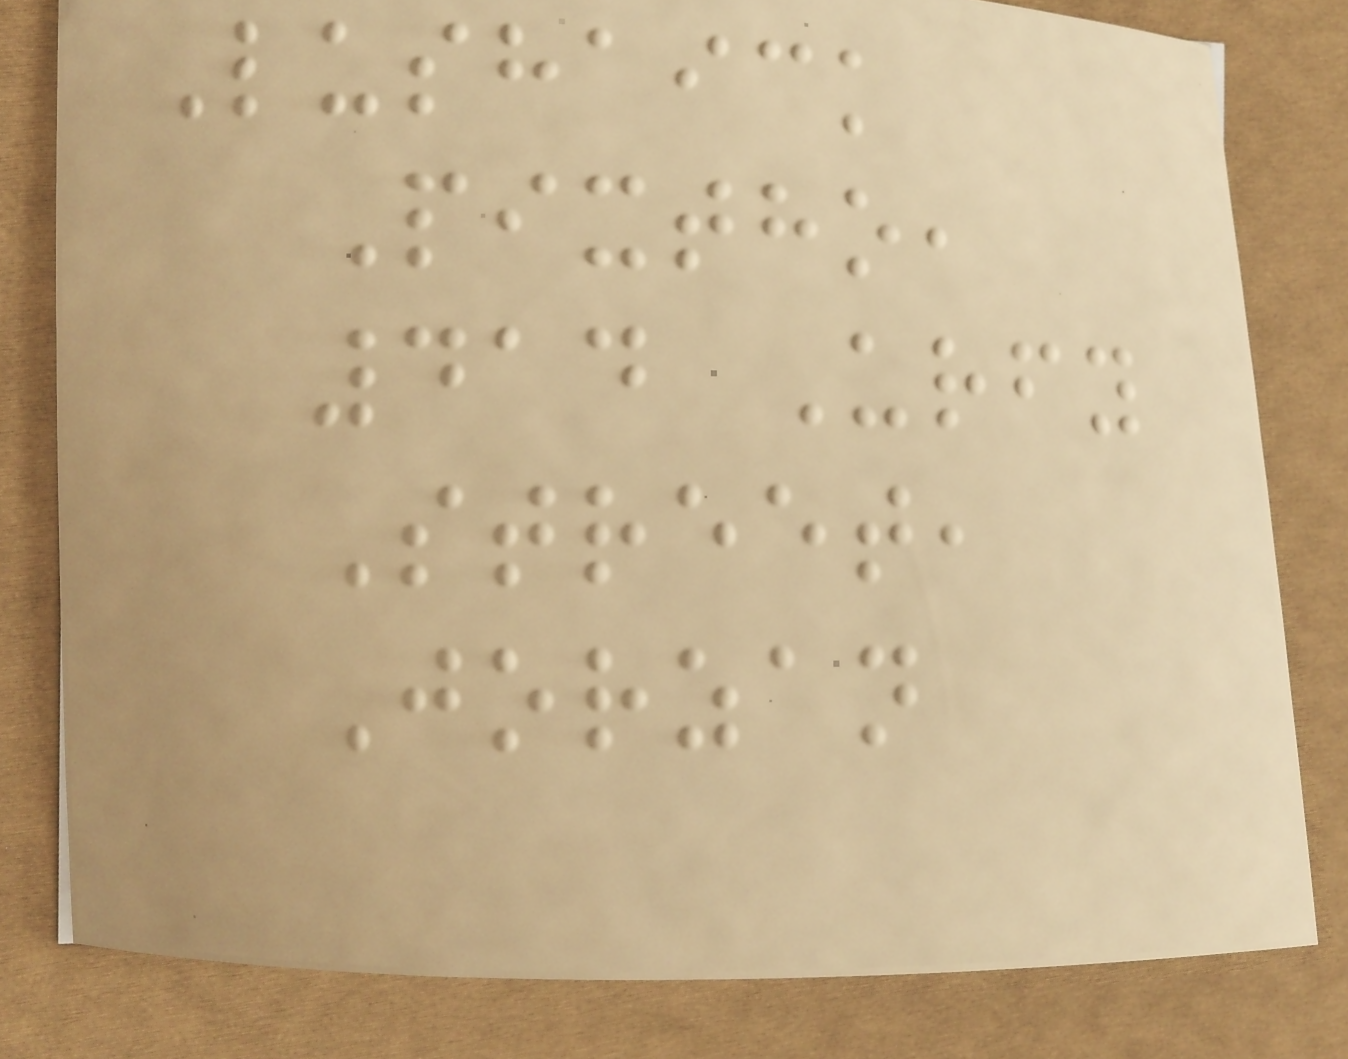Lushaick
Pixtho,
414 Urfy
Street,
Jorzan
